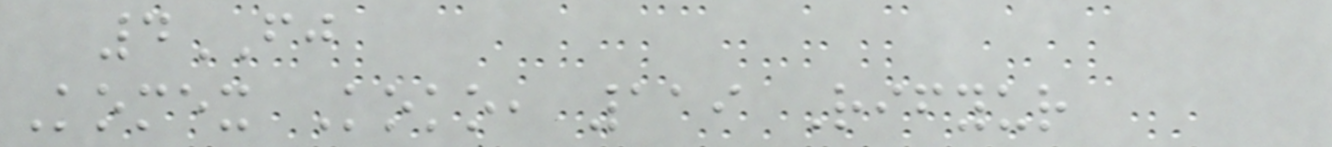4FJ
Komex Koko, 119 Rifyur
